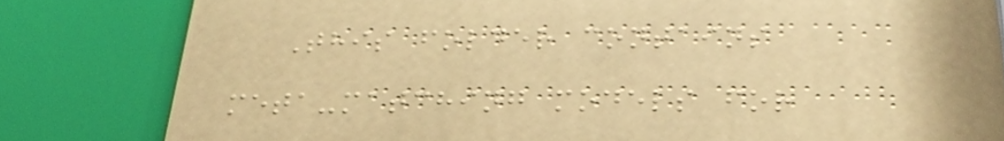This folder contains
meta-matching models for
